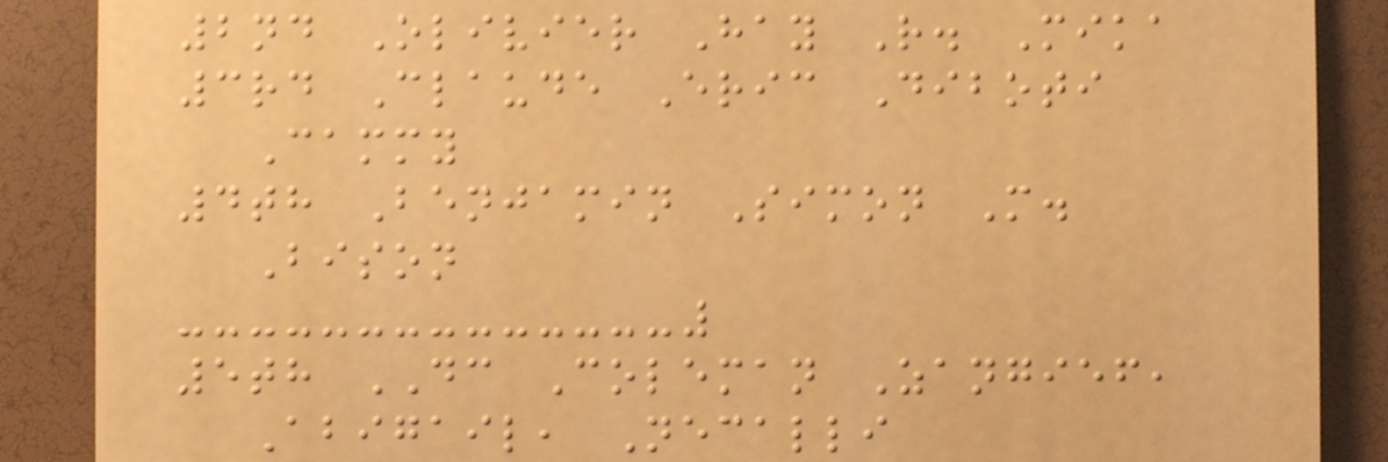2nd Olivier Hay R. Mika
3rd Claude Eric Diboti
Cammy
4th Benjamin Simon M.
Bison
5th DC Coleman Zangief,
Abigail, Necalli
